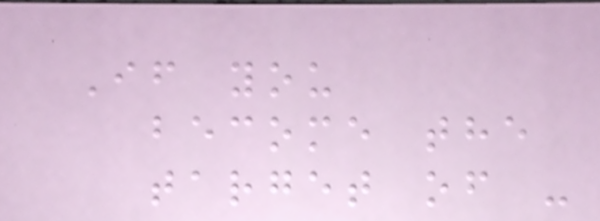If you
become the
target of -
